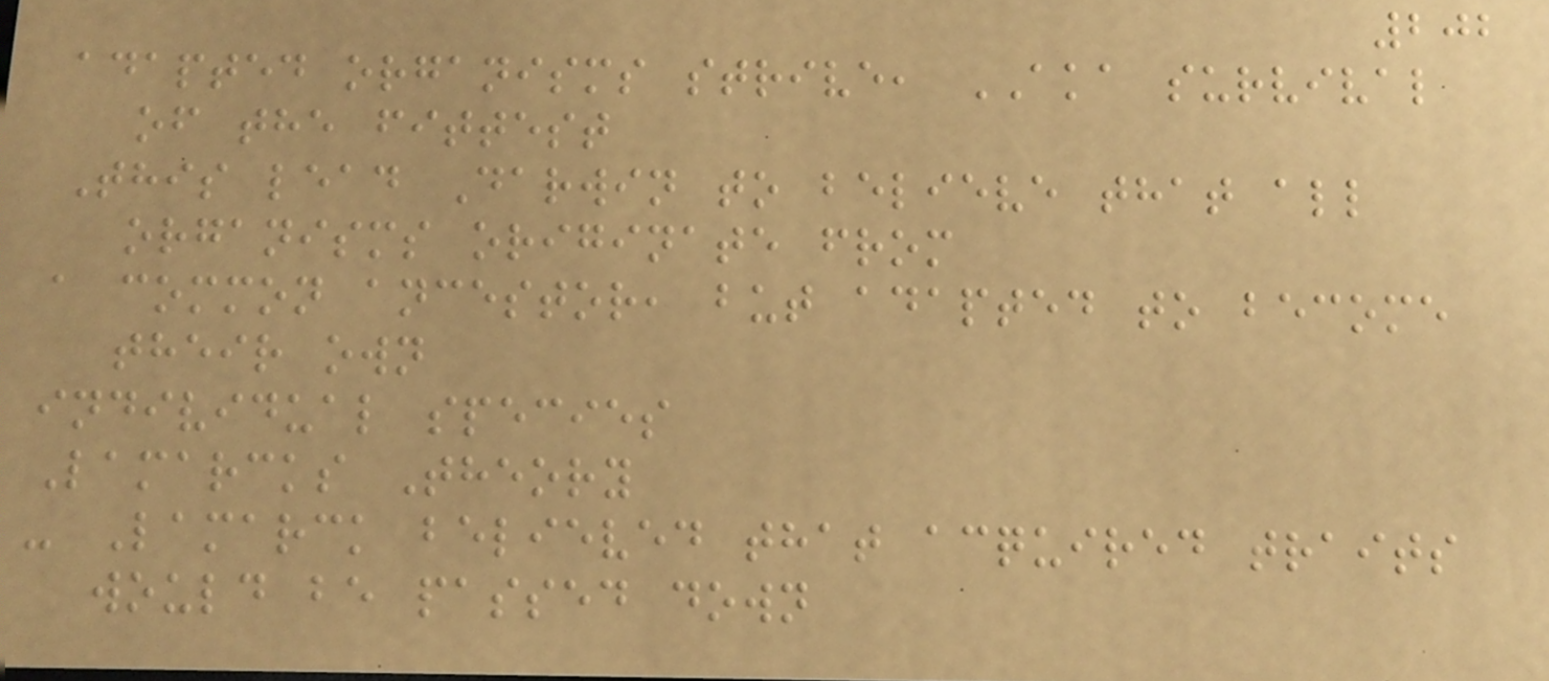202
adapted organisms strive, AKA survival
of the fittest
This lead Darwin to believe that all
organisms originate from
a common ancestor, but adapted to become
their own
individual species
Lamarcks Theory
- Lamarck believed that acquired traits
would be passed down
